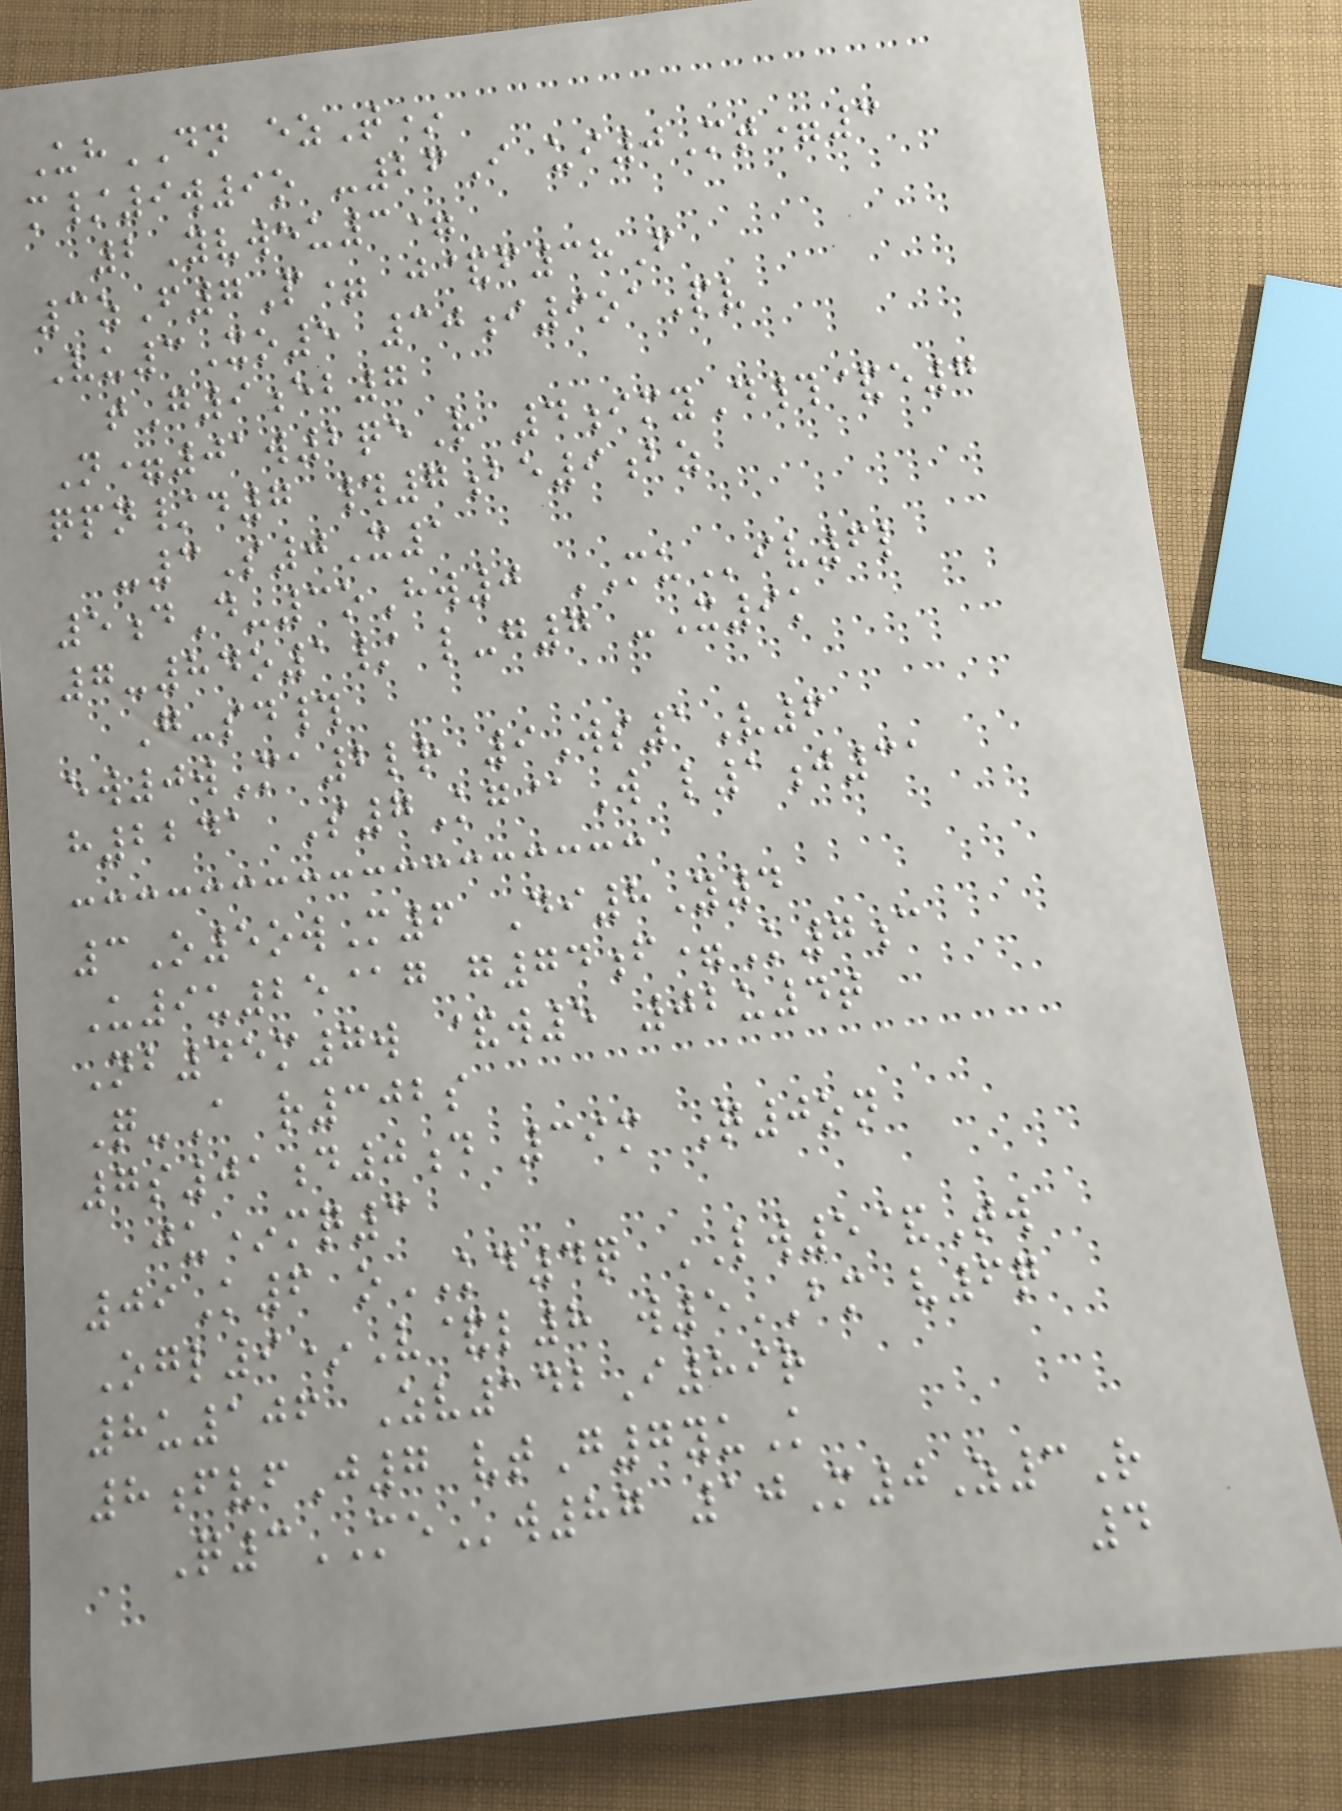UhDN ezT*
m/9w9o -26I ui0Mt=3
2Yvweu3=
3zF7P= j&f38F
Vu3Xo5 30i9oaPv
tG9eb7
N=01w2qeR 4imyD#&e7
qpn/d7 #7be9bz
-3S0X1
5dD-3oHw0 MUiv6l
7-84o1/ l-g7 -X9k
G-sd#
ew0wMa2lr 9Ws1V6
h2241 S7Kg@W l1j31
3O5owM6 Di8Y4
U9u25@g g74f=K7c
Nb45m7w &w5 02u4t
Q-A r302s
7s01d0d 39m Q0on
ju*mq3
09K6 oKD4q LW5&Tw
Ogl9*V&l8 w5BM v6q
8u106 Zv142I89r
8fvfJ7 vtG7yuK
Q3MEw87 10M0Z3R
4
